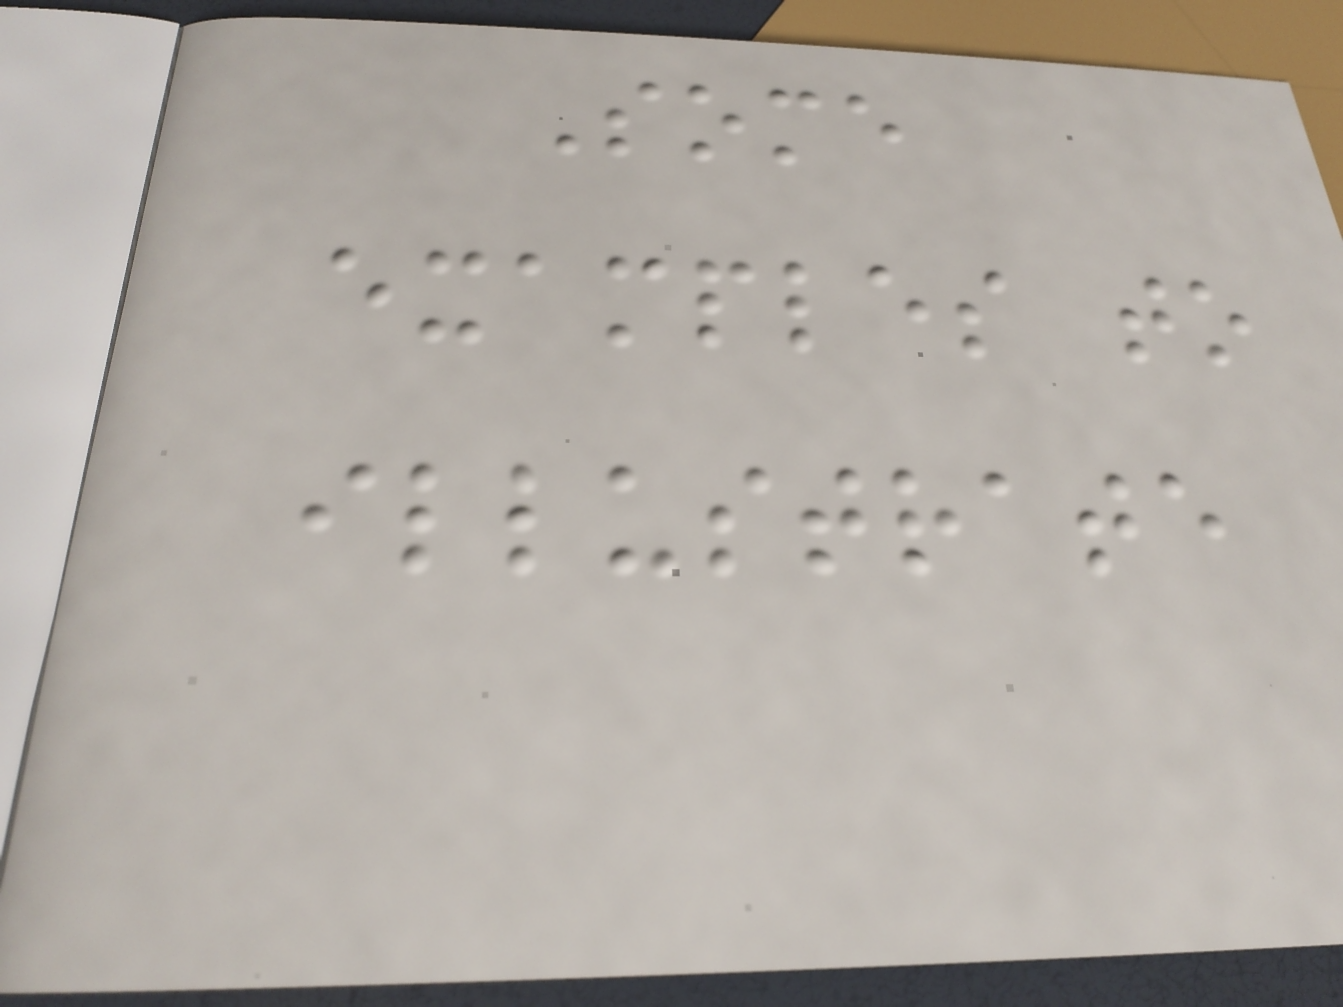Some
examples to
illustrate
